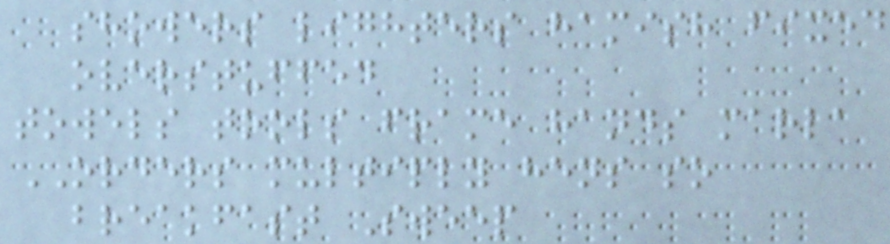showers lighters hamish fixed
overstuffed
towels tools frame hands marla
ORDERS multiply hens so
breakfast Sweep
